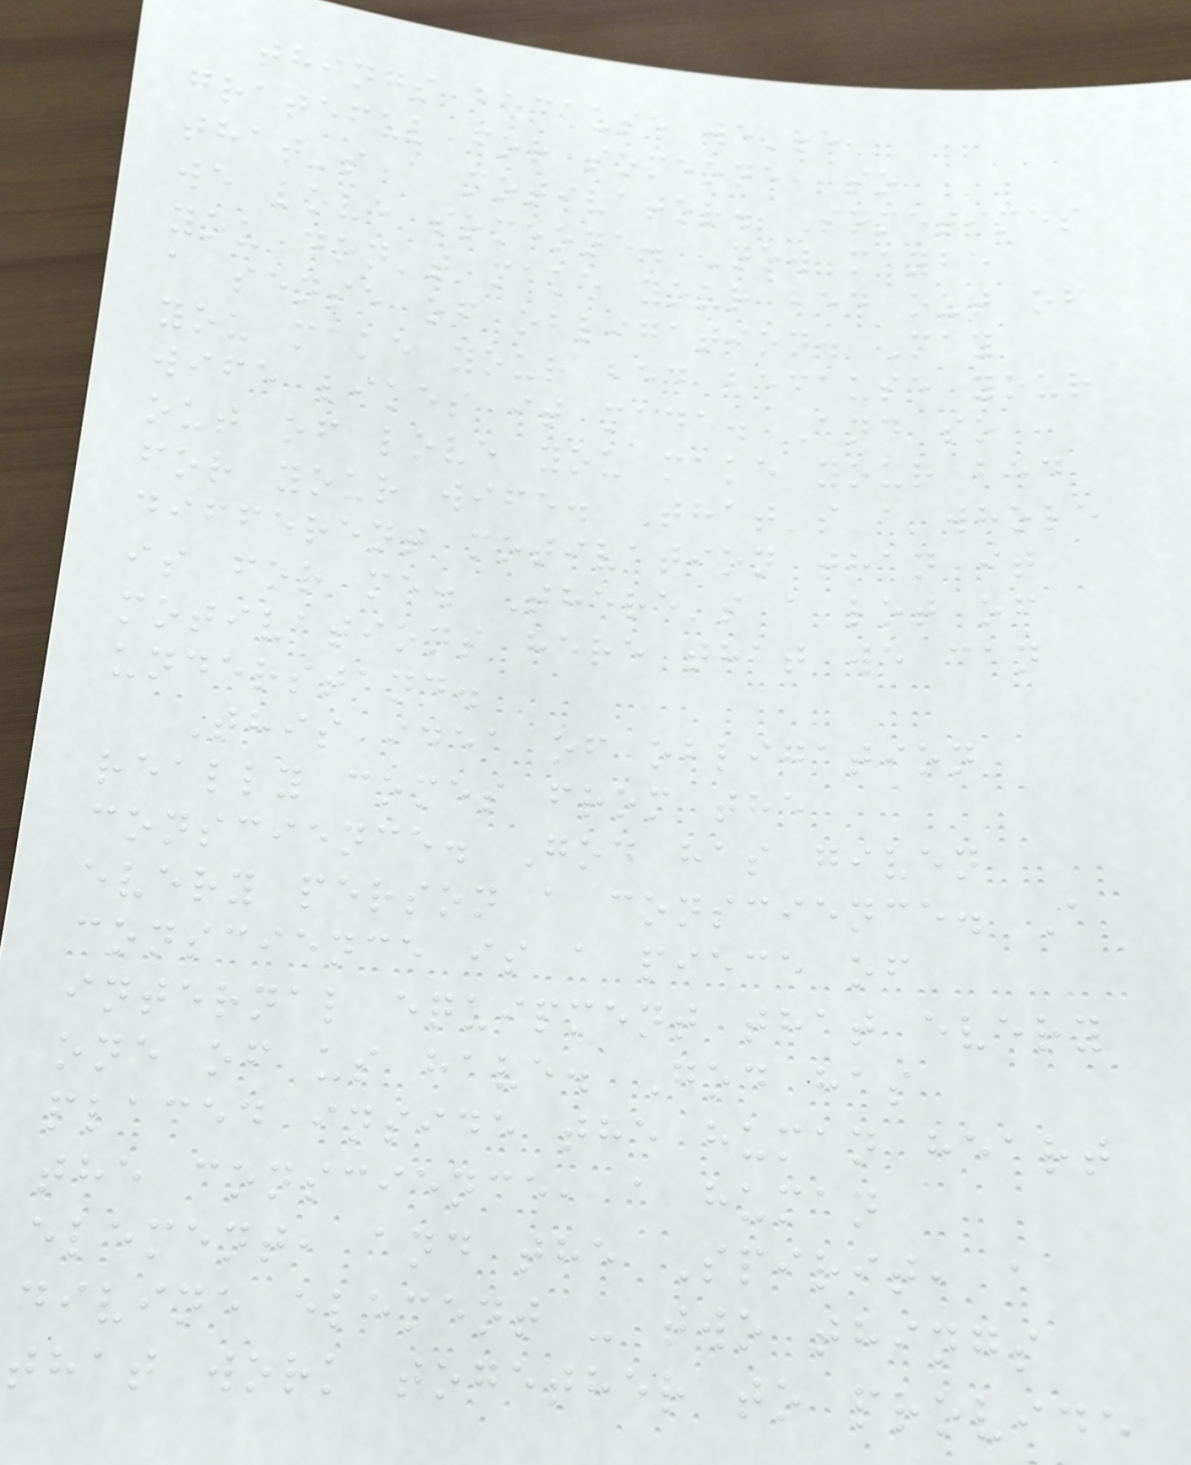things because we're
grateful for someone, so
that's a motivator. Sometimes
we love someone. Now maybe
you don't make your bed out of
a sense of obligation. May
you make your bed because your
wife likes it made. And so
out of love you make your bed
for your wife. That's a whole
different motivation than it
is for me. There's a lot of
motivations here that we can
understand.
This idea of obligation
really comes from the
conscience. God has given
every person a conscience. A
conscience is a piece of
internal equipment that every
one of us have. God has
placed inside the human heart
the conscience, a human
element, and the Spirit, a
divine element - two things
that work together to provide
